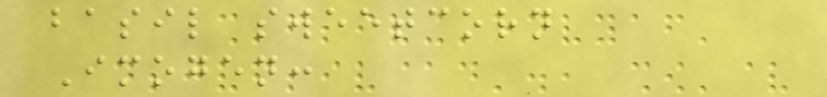basil sweetcorn
Imogen:
